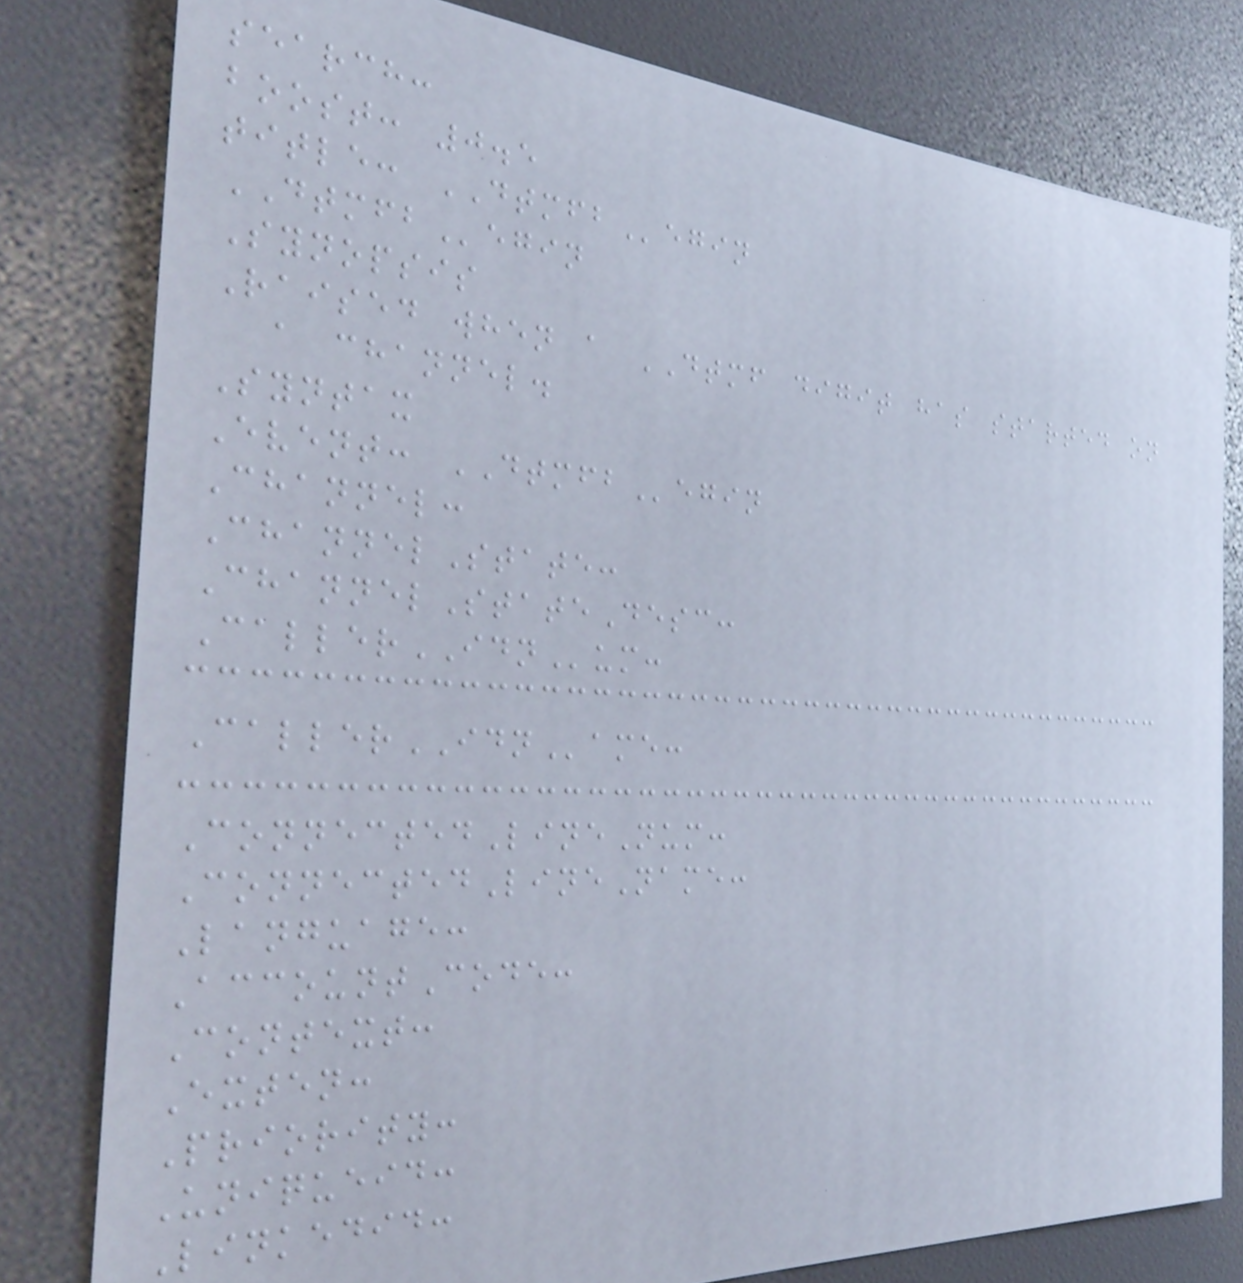search:
boost: 0.5
title: DTMFBegin
DTMFBegin
Synopsis
Raised when a DTMF digit has started on
a channel.
Syntax
Event: DTMFBegin
Channel:
ChannelState:
ChannelStateDesc:
CallerIDNum:
CallerIDName:
ConnectedLineNum:
ConnectedLineName:
Language:
AccountCode:
Context:
Exten:
Priority:
Uniqueid:
Linkedid:
